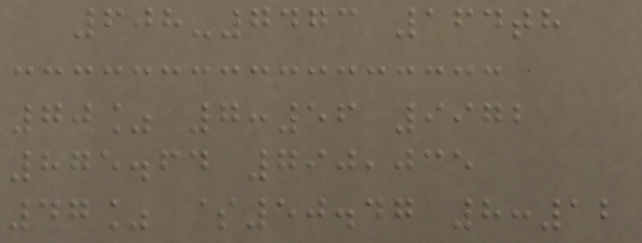608-7473 164th
70% 7:56 9972
875.64 790,035
47% $50.47 8:12
